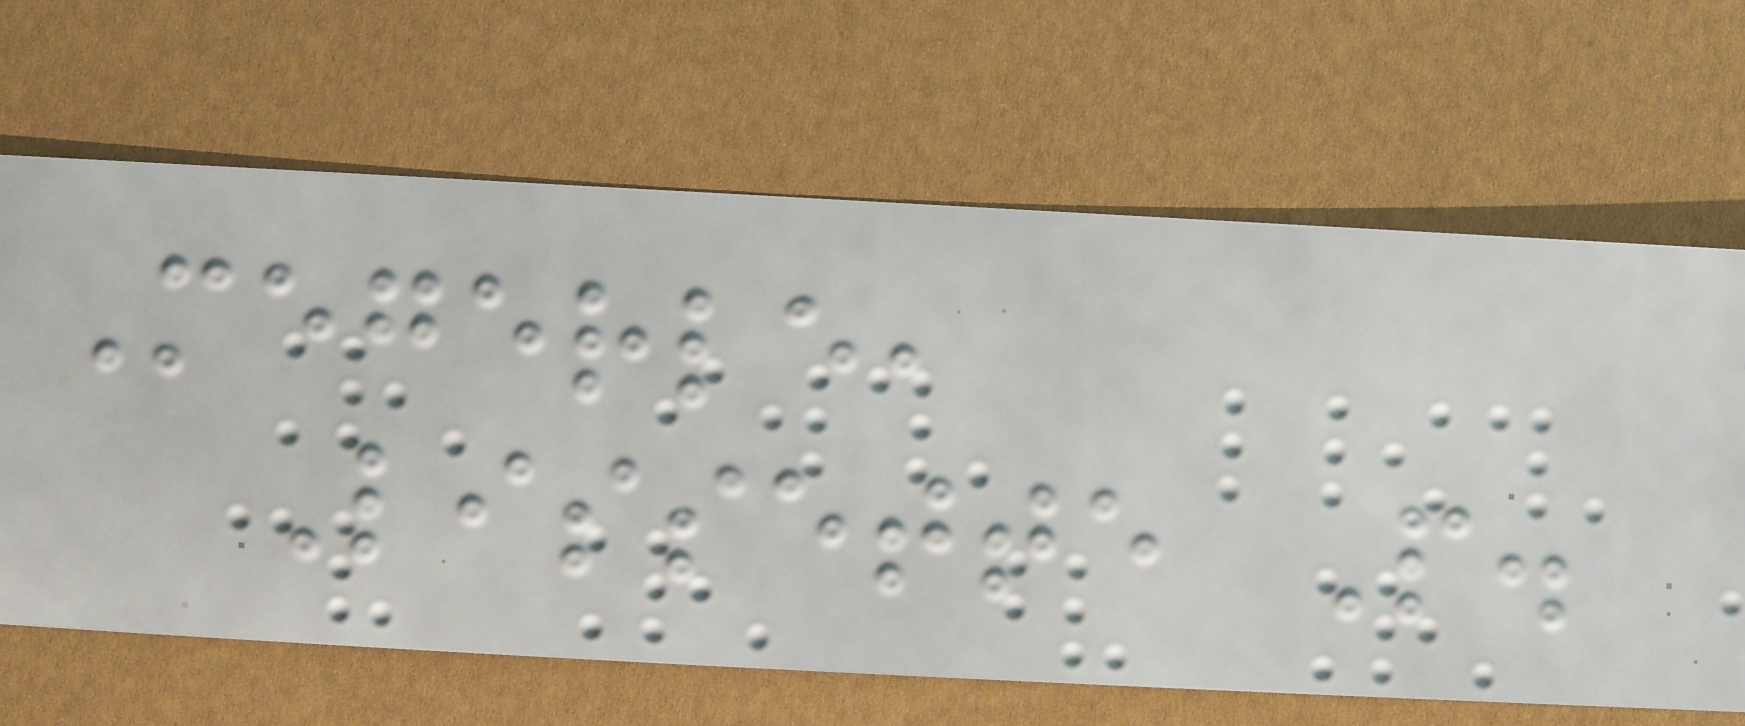Megerle,
Lissette P.
